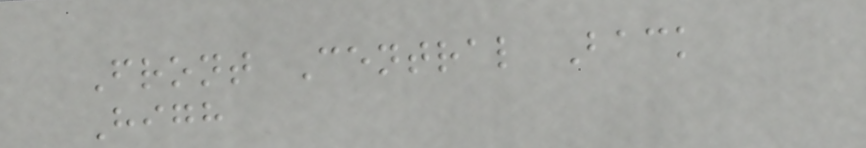Front Central Back
High
